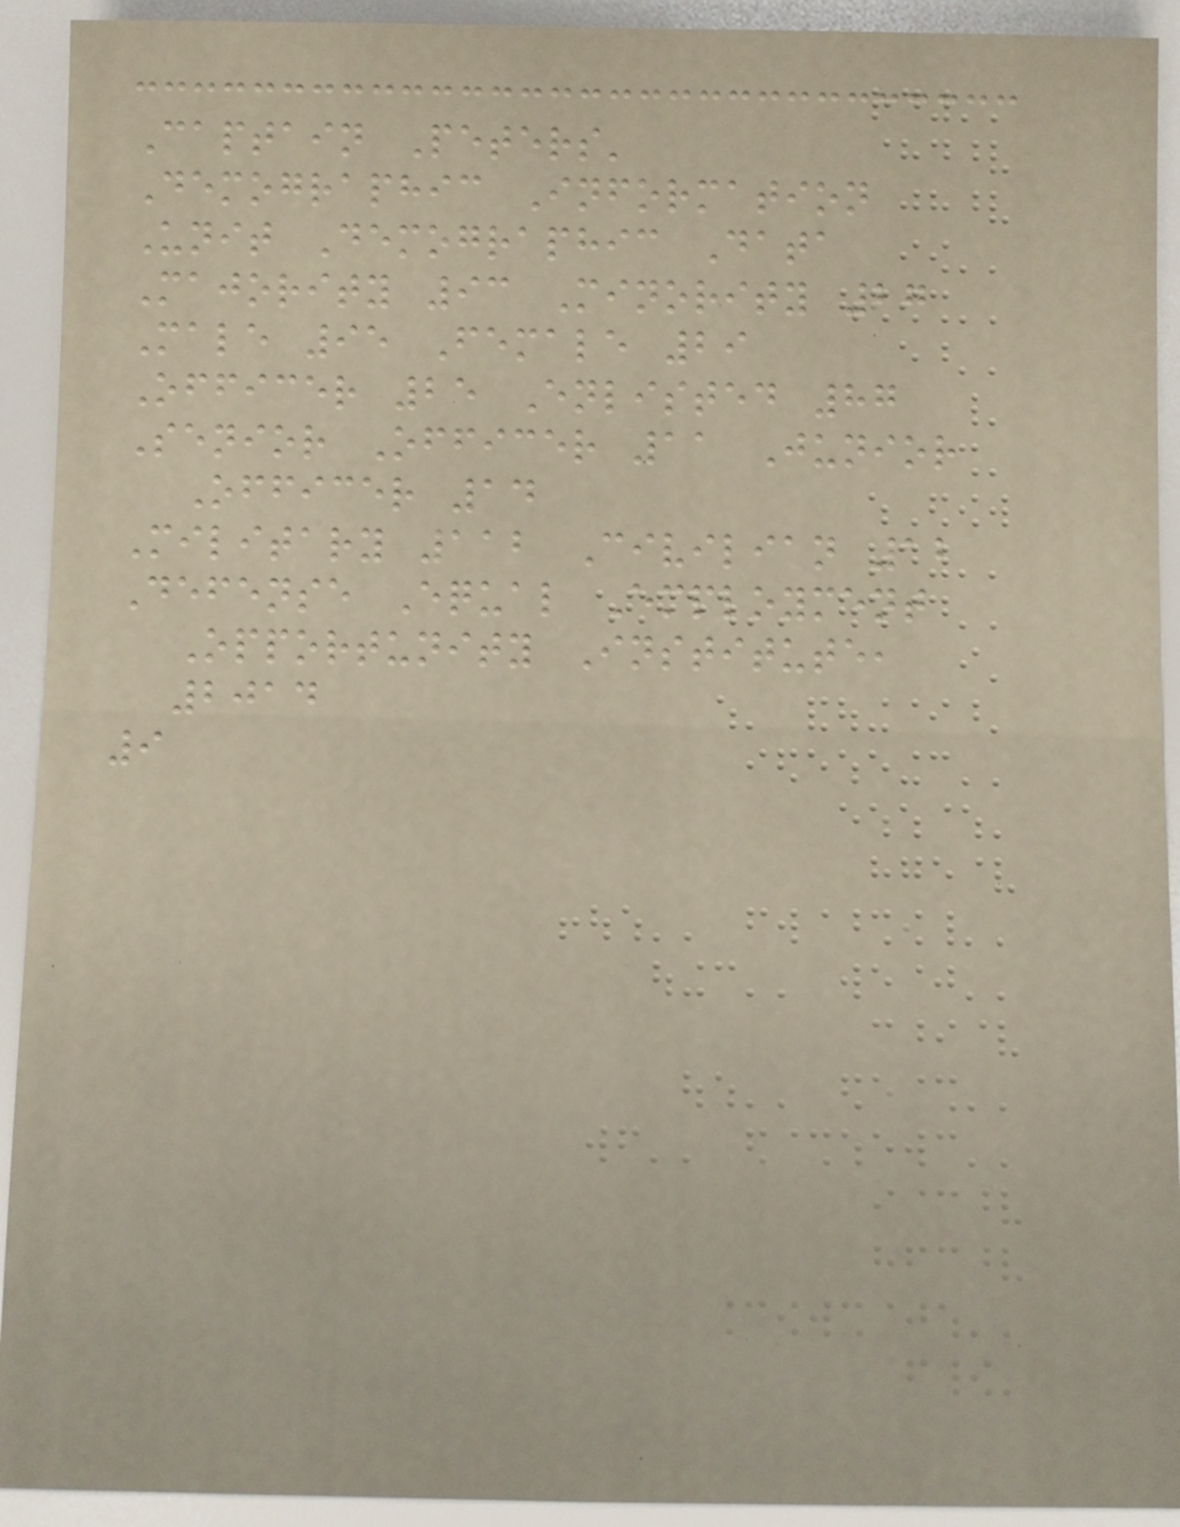Captain Peters'
Demographic Information
Unit Demographic Data
Majority 93 Minority 27
Male 95 Female 29
Officer 25 Enlisted 87
Senior Officer 11 Junior
Officer 14
Military 112 Civilian 12
Defense Equal Employment
Opportunity Institute,
2014
9
